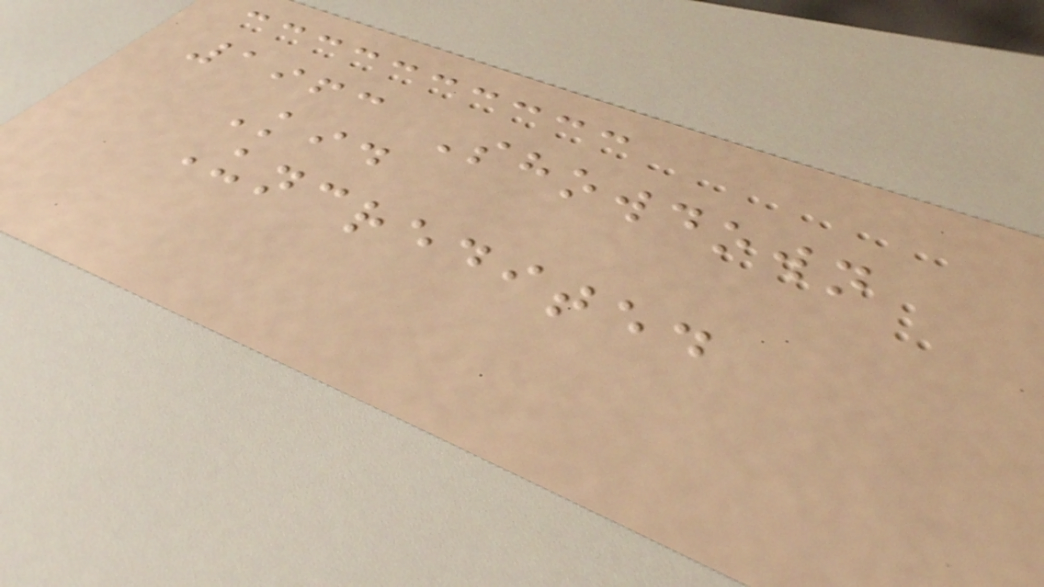1963 Showdown
Kid
Uncredited
